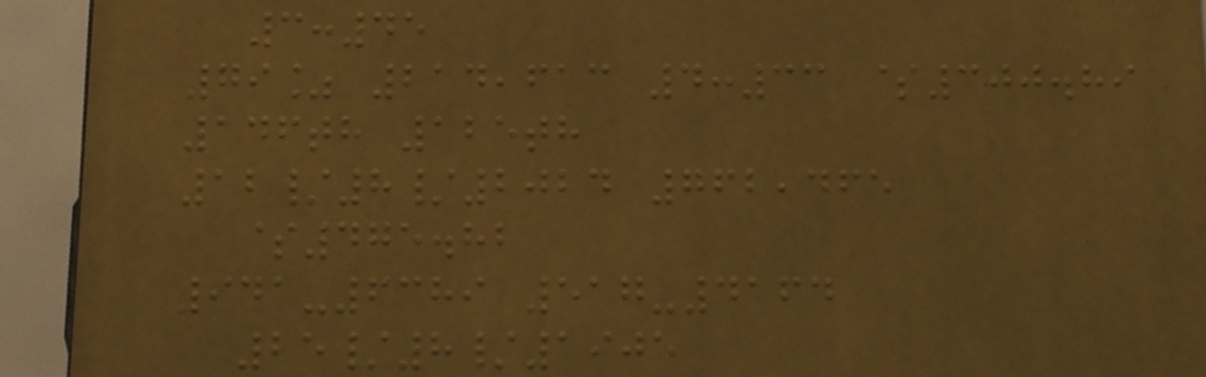3:45
79% 214,613 4:33 $300.89
146th 125th
12/8/2024 762,465
$475.82
941-6389 517-4164
25/8/1905
